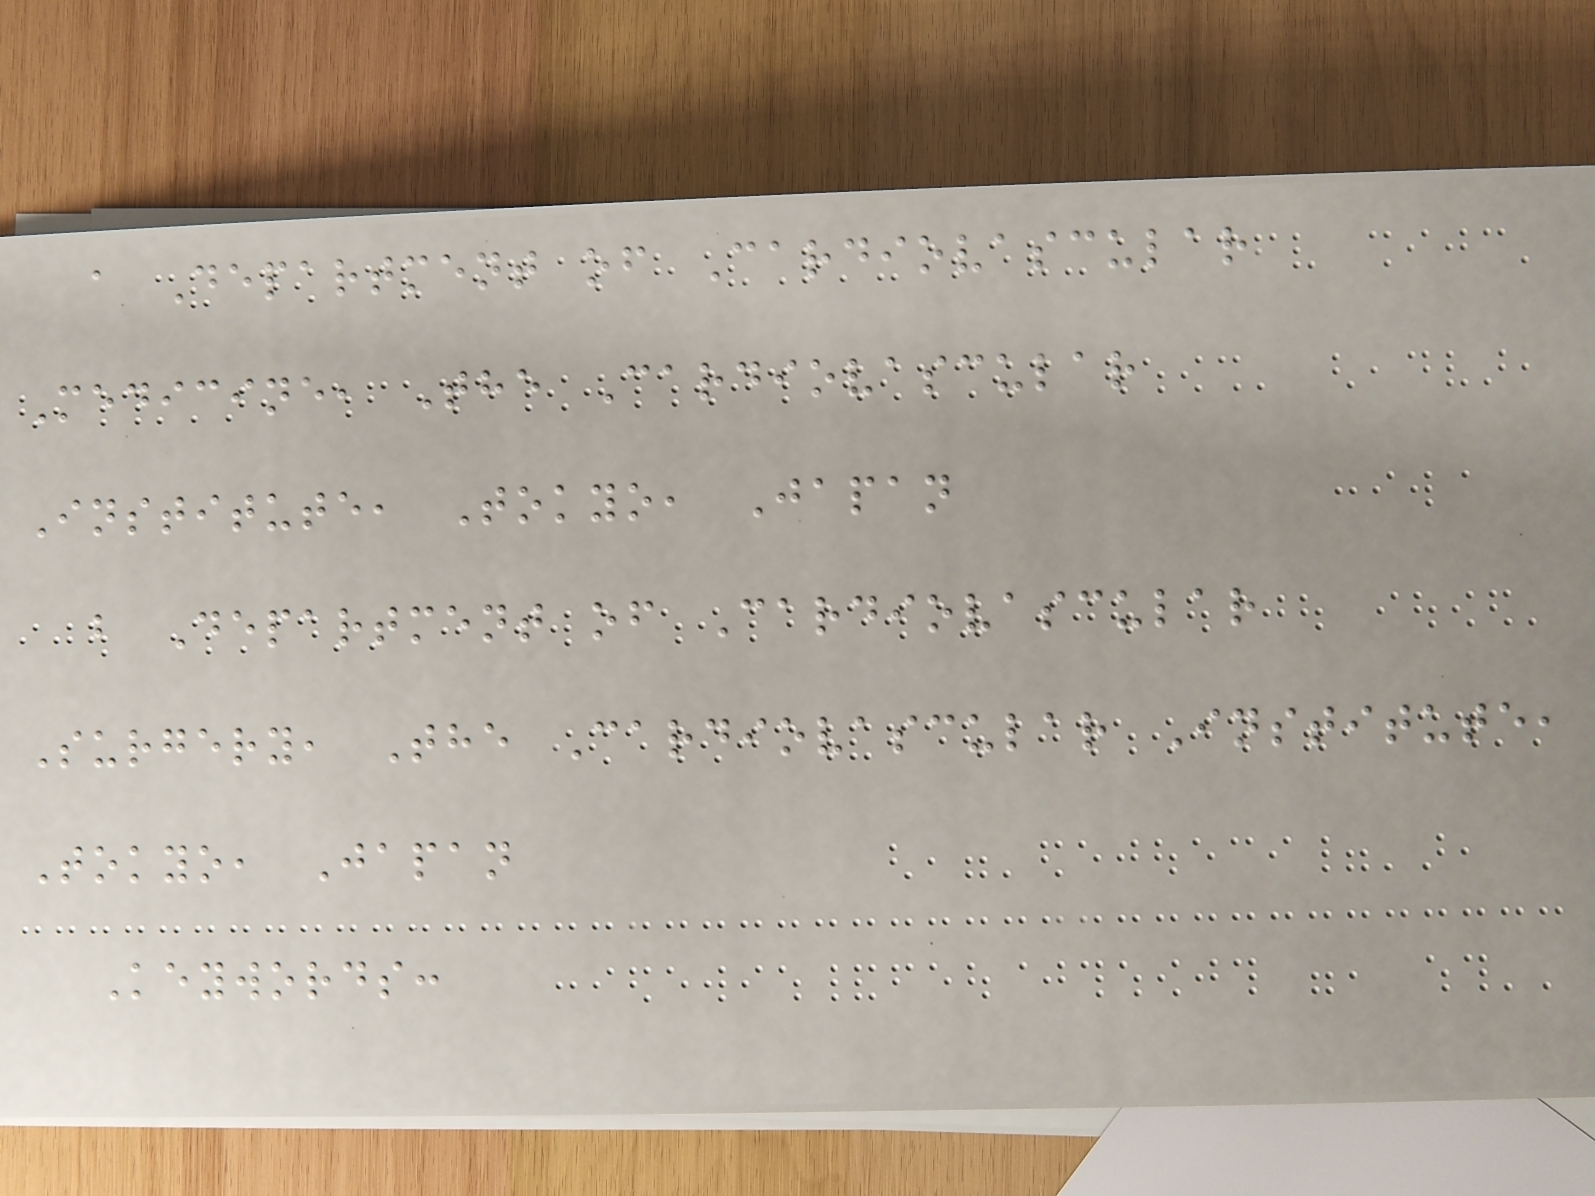a Department of Cardiovascular
Medicine, The Cardiovascular
Institute, Tokyo, Japan
b Department of Cardiovascular
Surgery, The Cardiovascular Institute,
Tokyo, Japan
Keywords:
